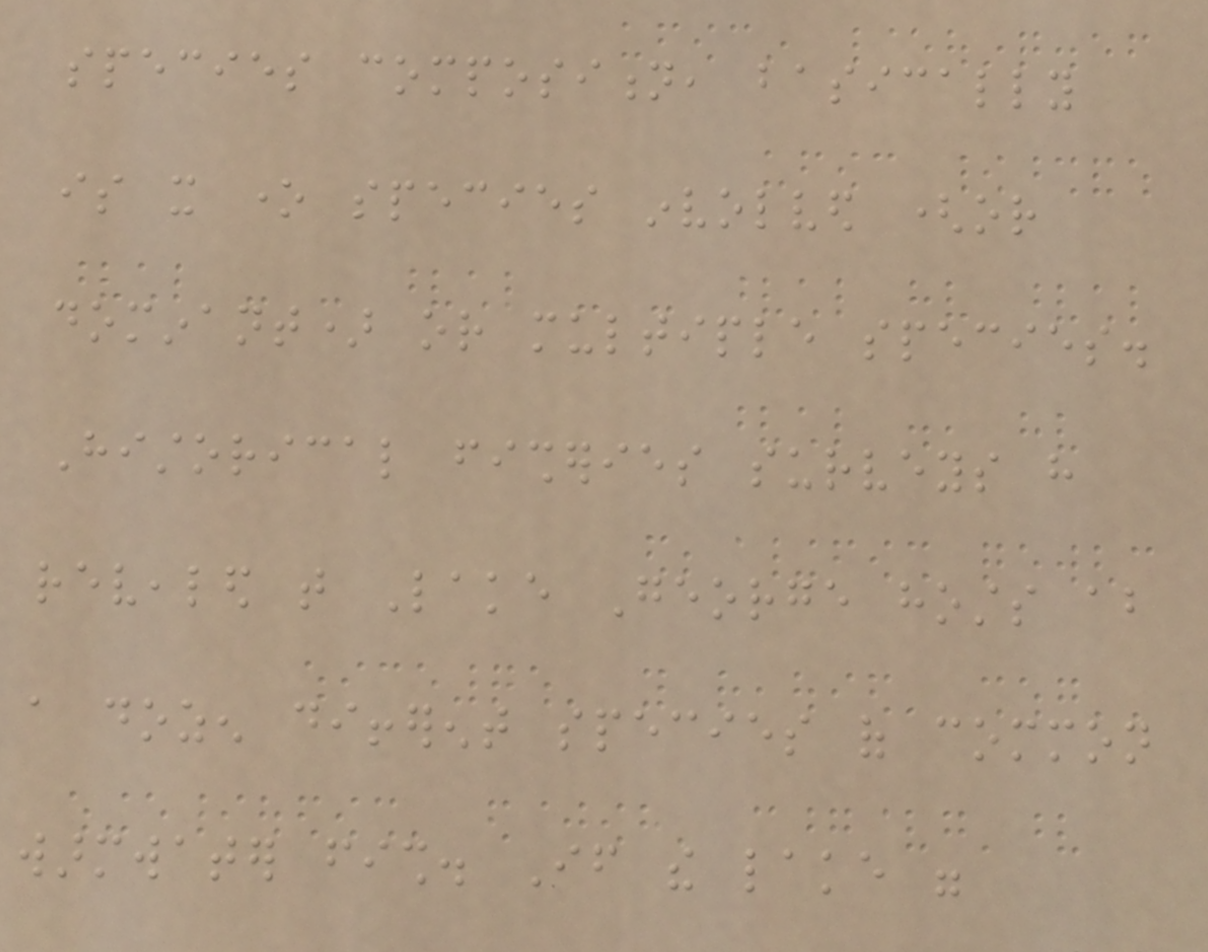species composition, basically
is it one species involved (or
dominant) or multiple species.
Historical fisheries surveys have
revealed that Lake George hosts about
a dozen different species of common
warmwater fish. If the lake were
